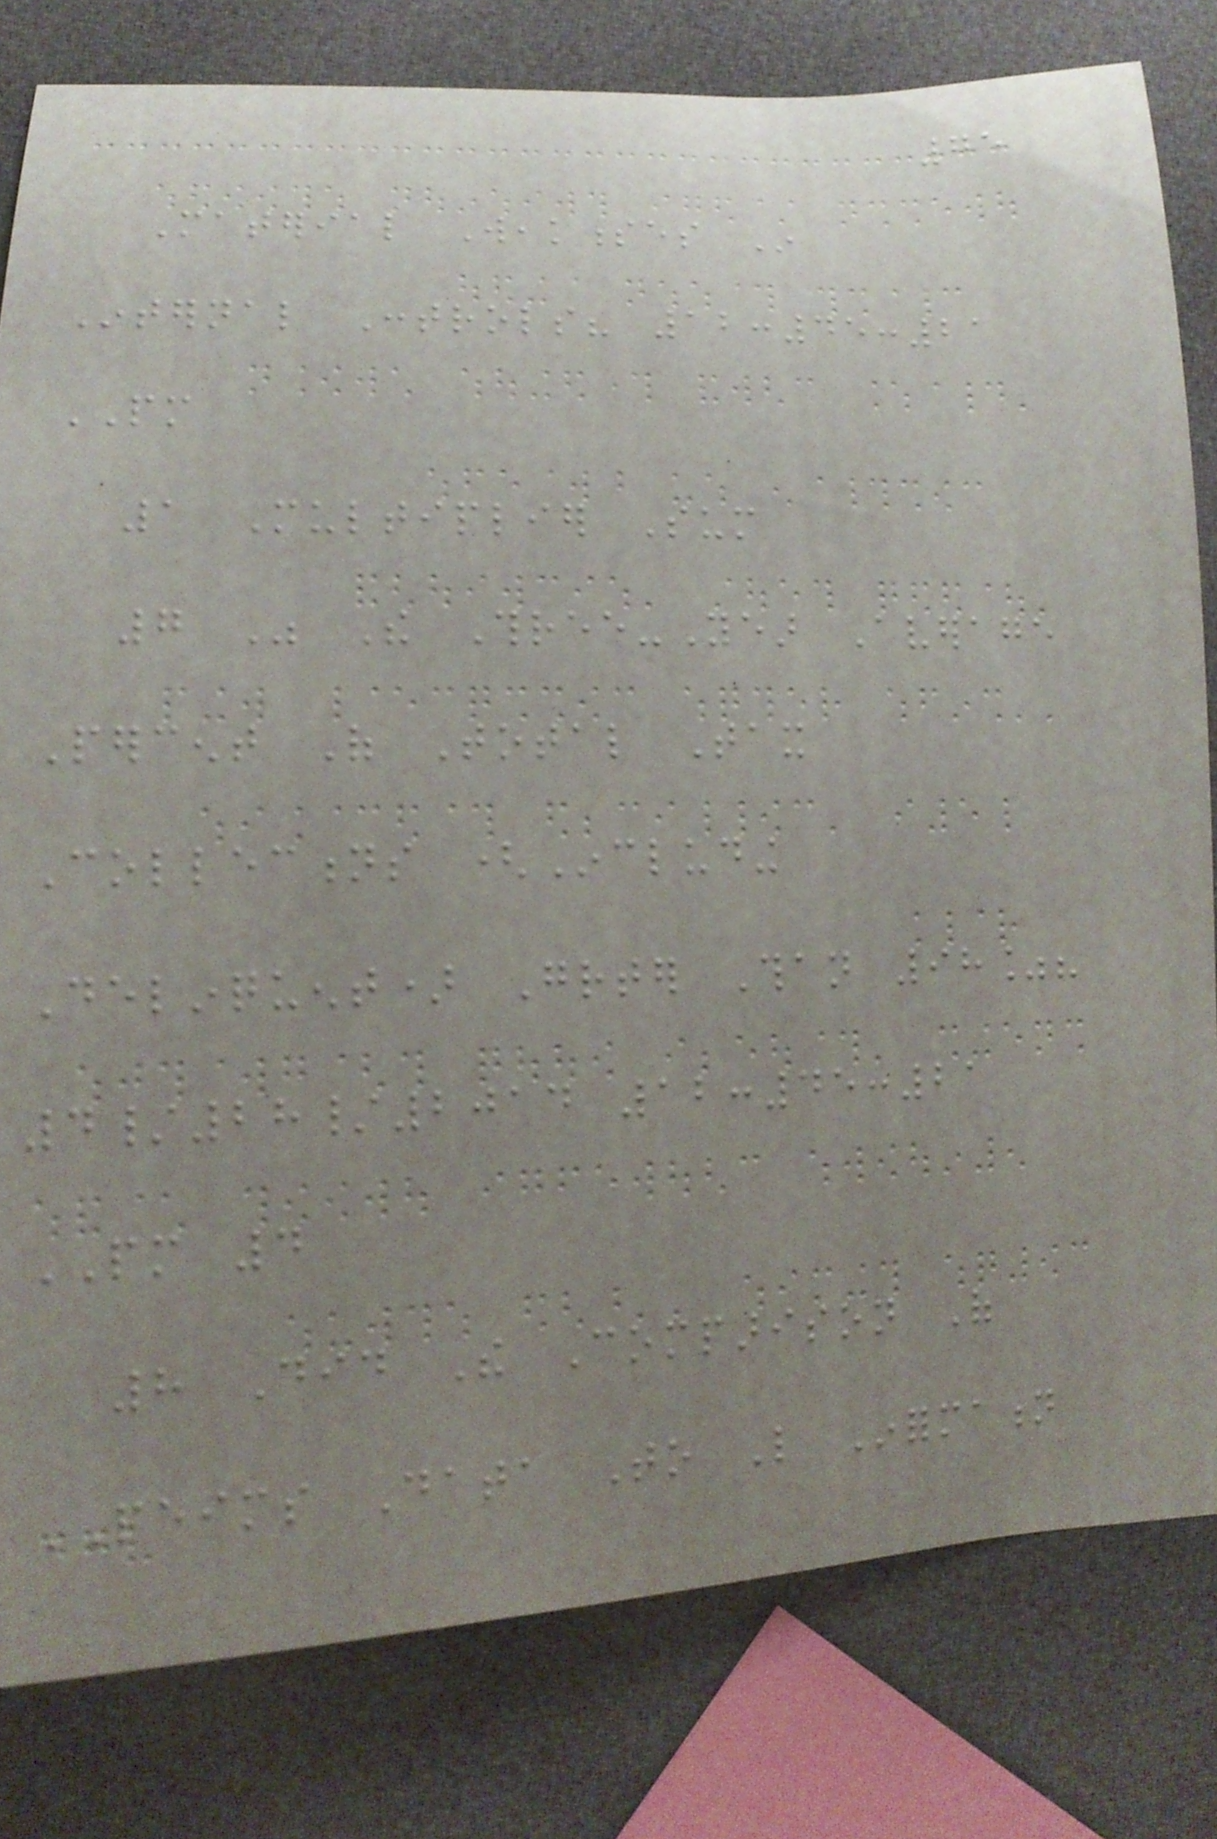75
Material Weaknesses In
Internal Controls? 12:45:21
PM
1 Multiplier Sum
7 Was The Three-Year Average
Percent Of Total Tax
Collections (Including
Delinquent) Greater Than 98%?
4/28/2014 12:45:21
PM 4
8 Did The Comparison Of
PEIMS Data To Like Information
